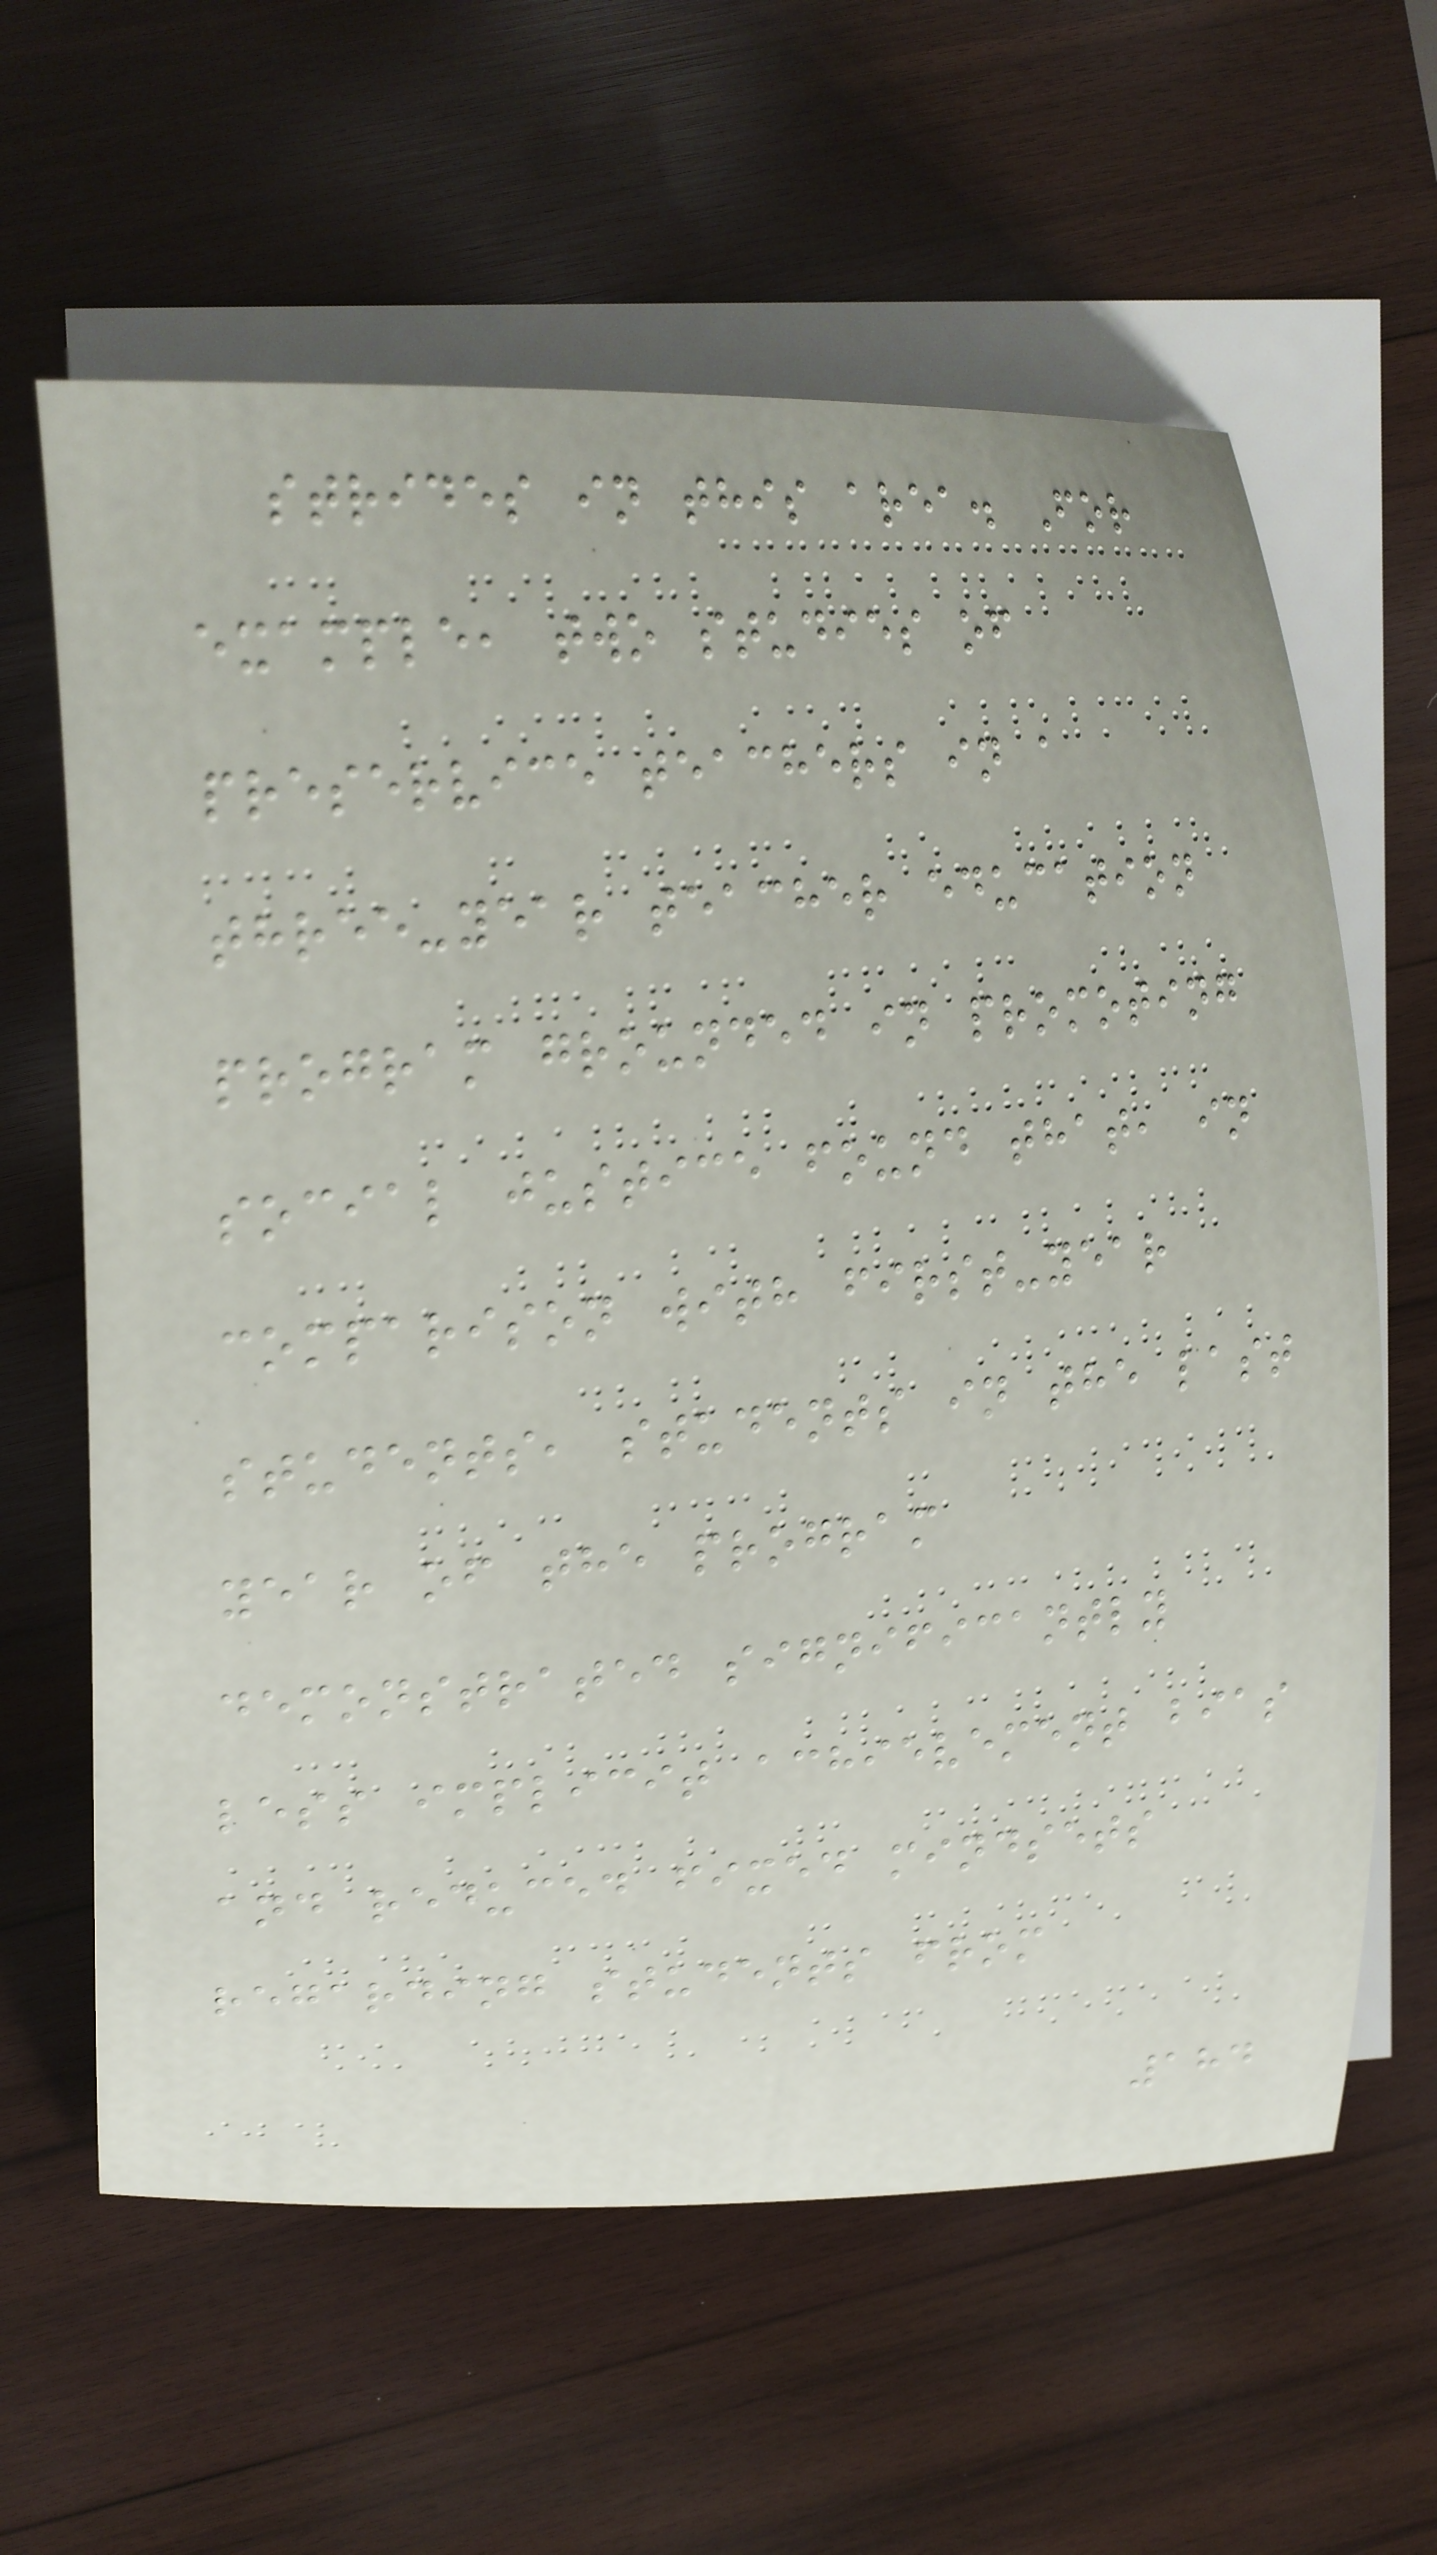strides in this area. For
example, two studies of
preservice teachers in a
three-year teacher education
program grounded in promoting
social justice found that, in
comparison with first-year
students, students in the last
year of the program
demonstrated significantly
less implicit achievement bias
and reduced fixed mindsets
regarding students from
184
